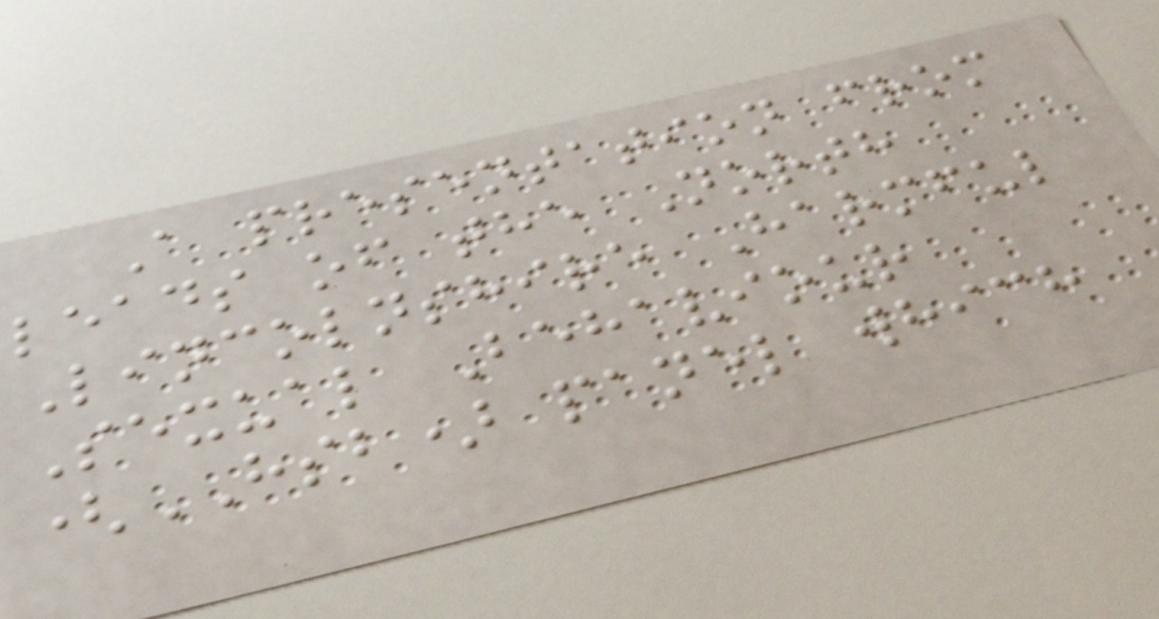A presentation from
leads of the North
Lincolnshire Harmful
Sexual Behaviour
(HSB) panel which
